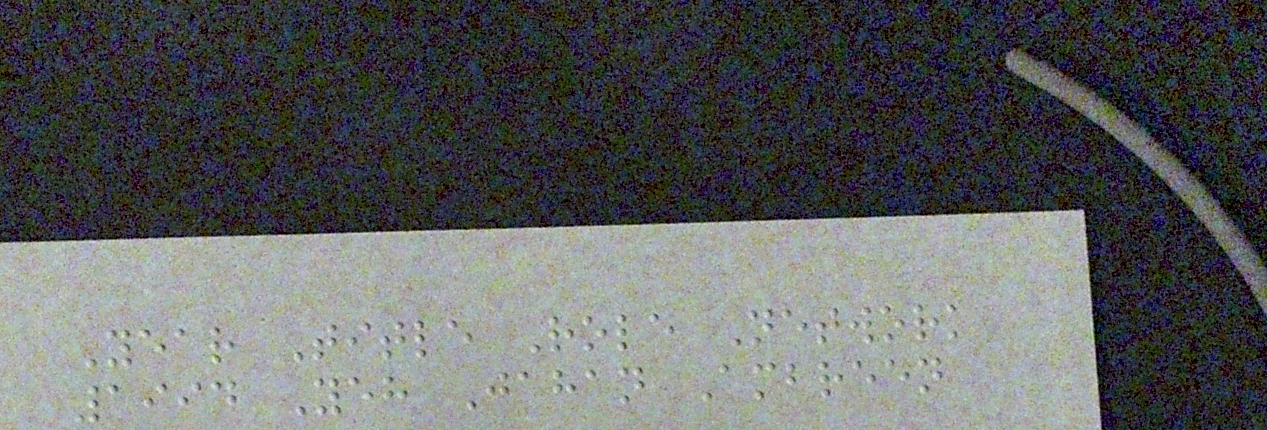Year Title Role Network
1994 Yeh Jahan Ambreen
